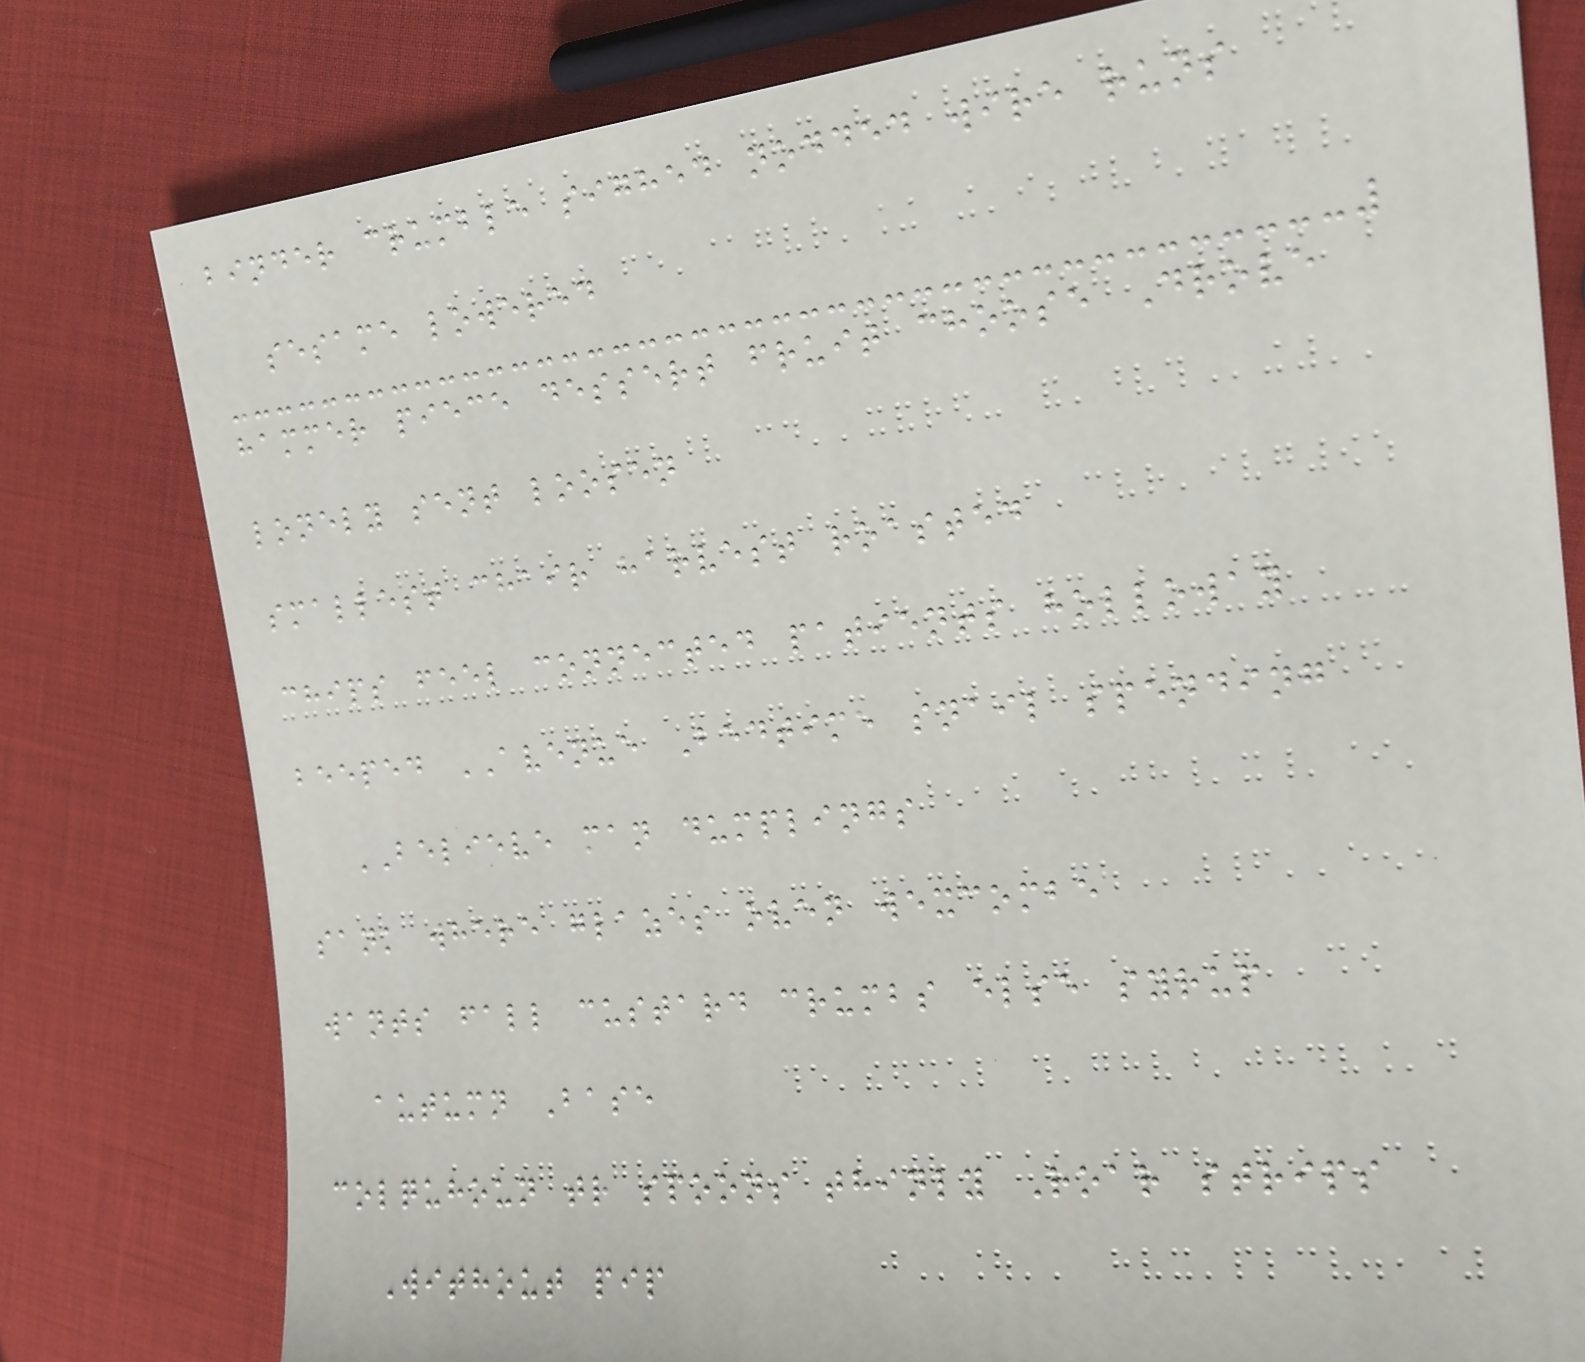binder crumble sighed nodded wire runs
sesame lowered
hammer piece dessert fruit choose Drove
lonely sent loosen
smallest chair harvest roasted
chips feel connected patients holloway
beeped AVENUE Bedtime snail spending
BELIEVE man dumplings
sank where glazes oven wexcombe
wants fall custard crumbs else syrup
autumn Base
colquhoun tr spoons thinly Roar strips
Without pip
